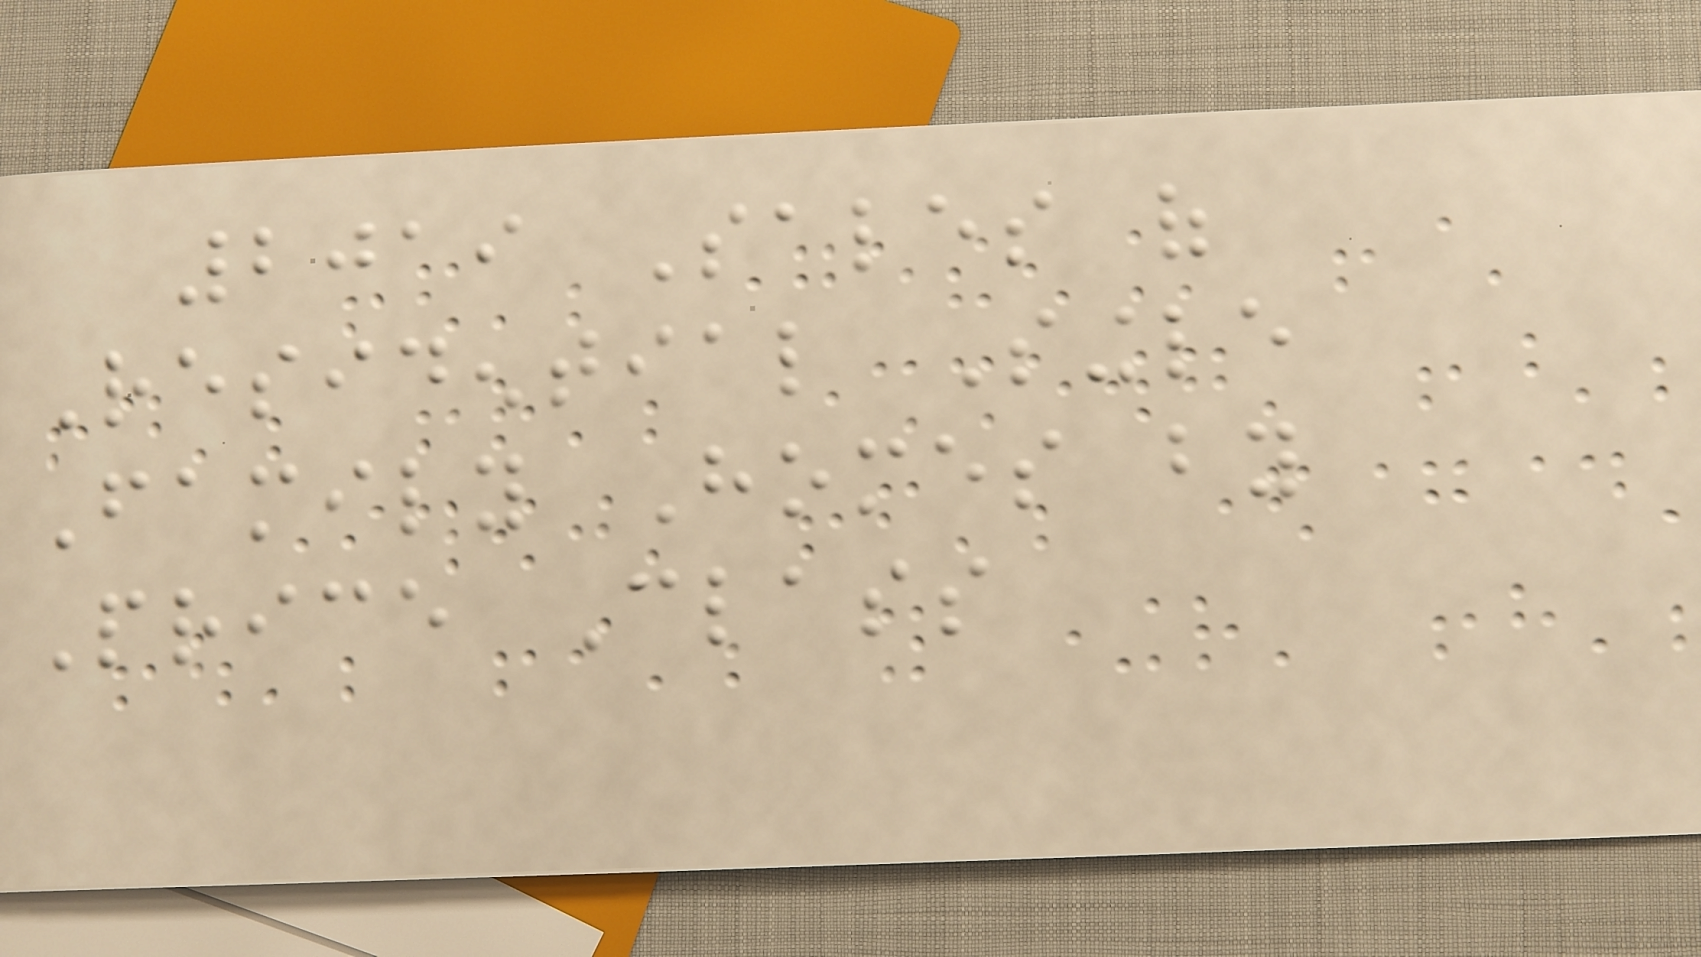2019 Sales of
Residential Single
Family Homes by
Price Class
